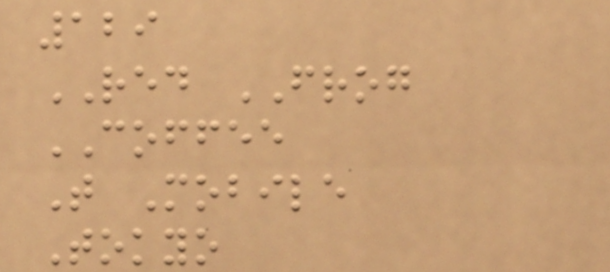129
RED FROG
COFFEE
T Mobile
Tokyo
